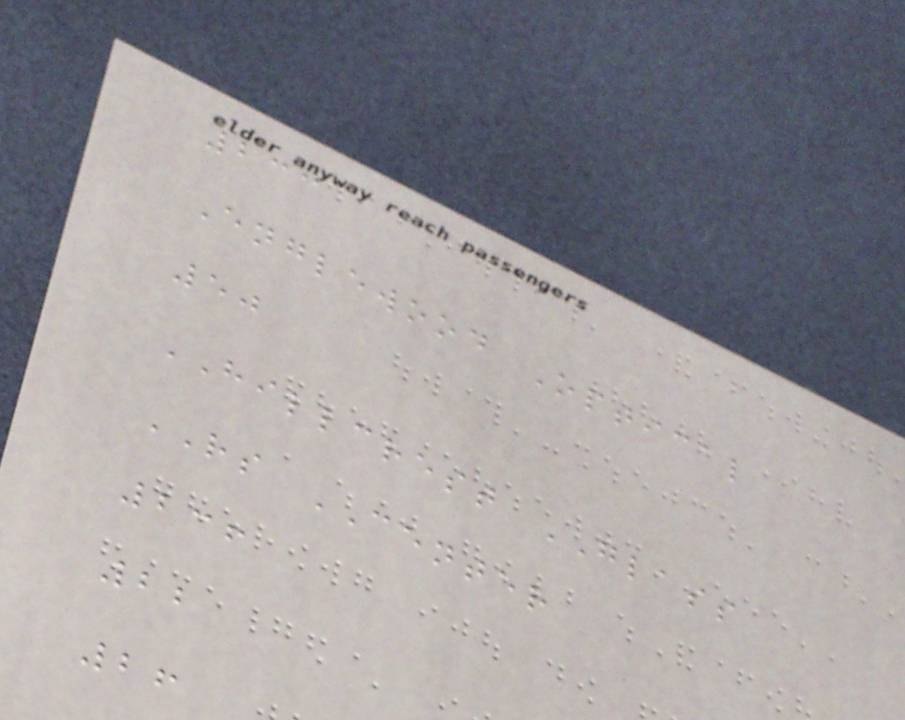233
Englewood Optical
50
HILLCREST GLASS
RS CENTER
236
22
26
